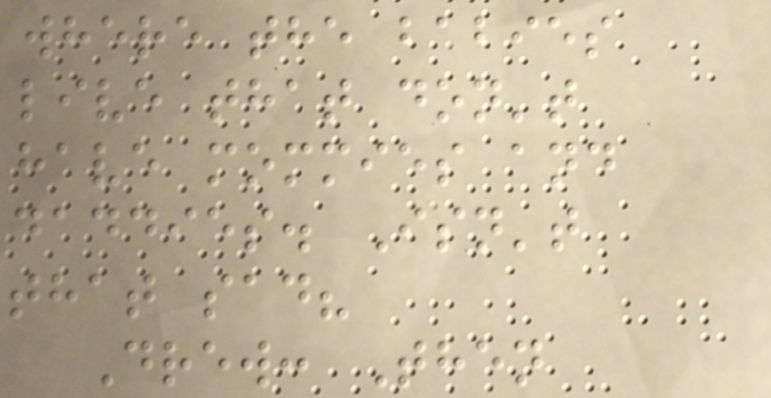where the babies
live that don't
have mommies and
daddies. Isn't
that sad?
Drew: Then
